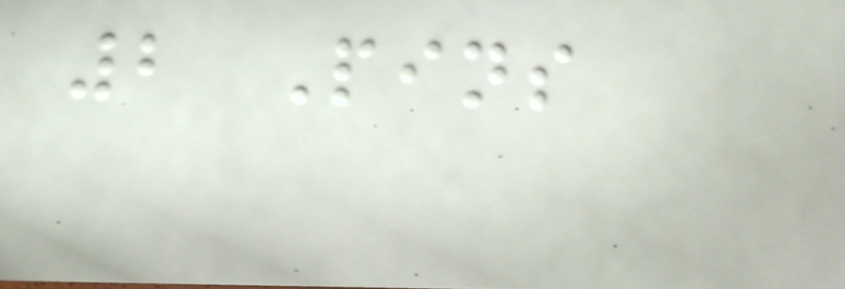2 Pins
